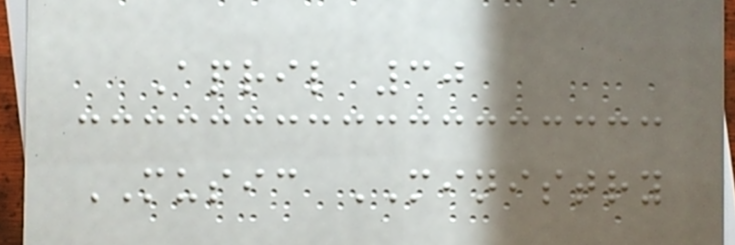April 30
MUSIC MINISTRY
